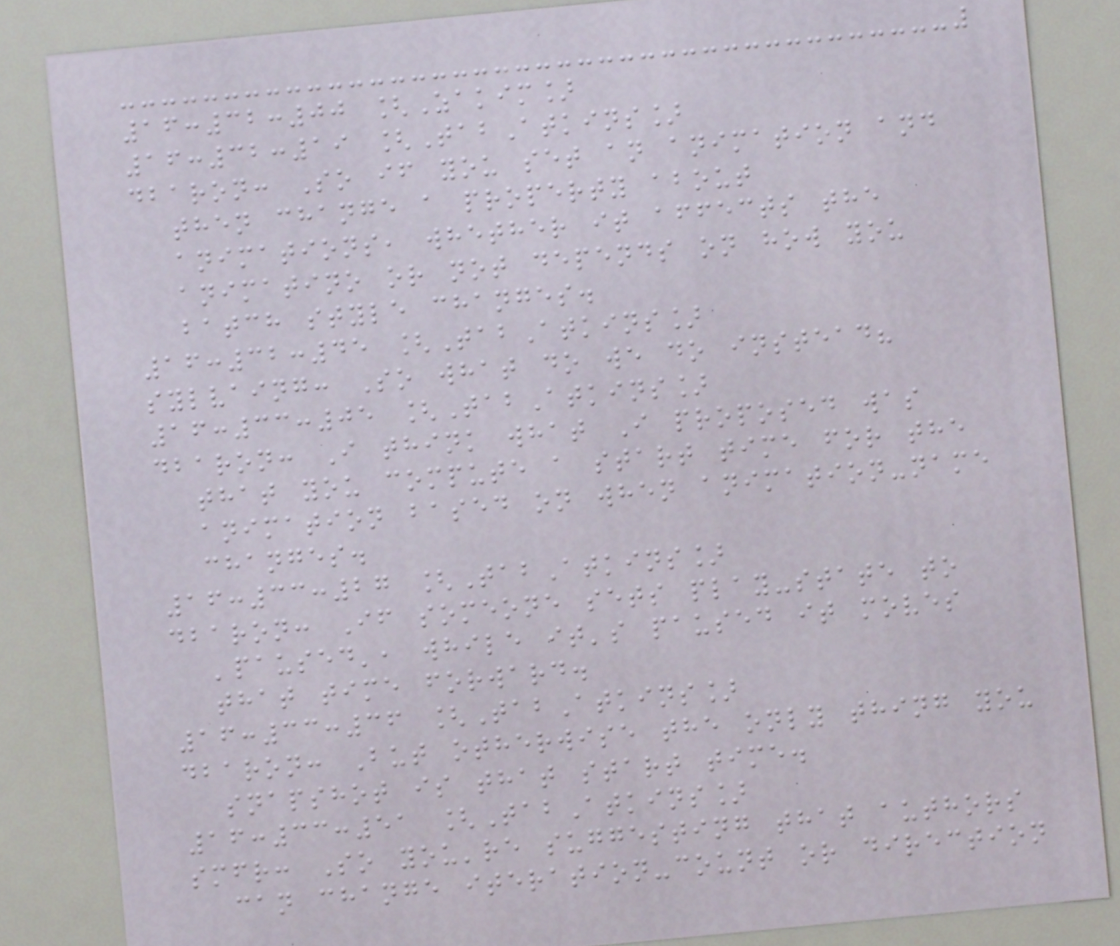16:32:00 [Zakim]
16:32:19 [TabAtkins]
dbaron: So if you set an animation and
then change a property about
animations, whether it affects the
animatino or not depends on how you
batch style changes.
16:32:45 [TabAtkins]
sylvaing: So what do we do instead?
16:33:05 [TabAtkins]
dbaron: I think what I proposed was
that you compute a start time for the
animation based on when animation-name
changes.
16:33:27 [TabAtkins]
dbaron: If someone sets play-state to
'paused', while it's paused it moves
that time forward.
16:33:36 [TabAtkins]
dbaron: But otherwise the only thing you
snapshot is that start time.
16:33:51 [TabAtkins]
smfr: So you're suggesting that authors
can change iteration-count or direction
